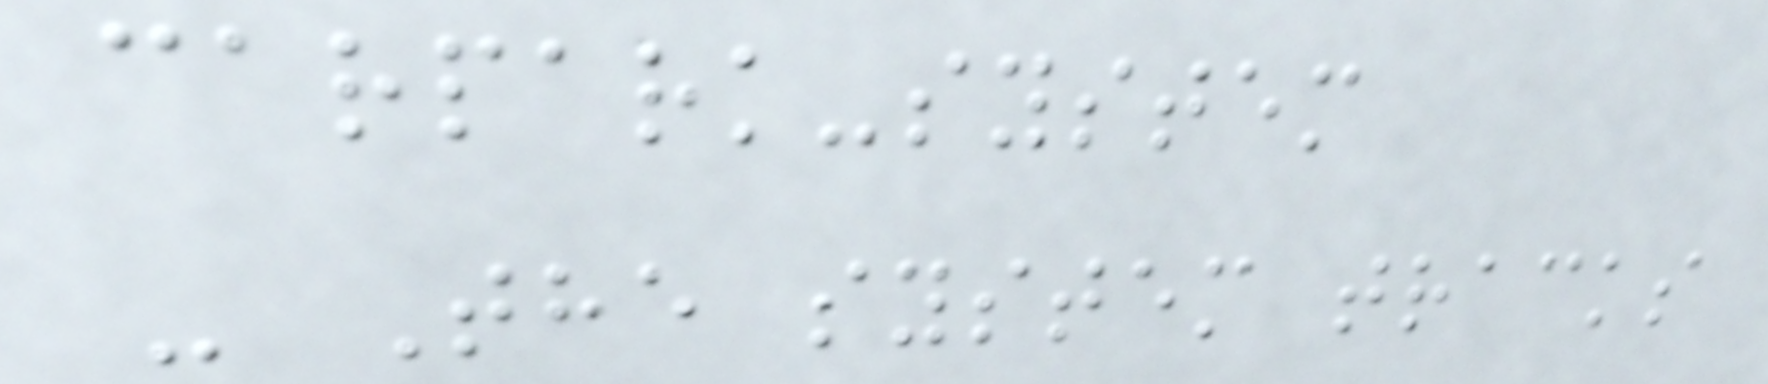carpark-system
- The system tracks
